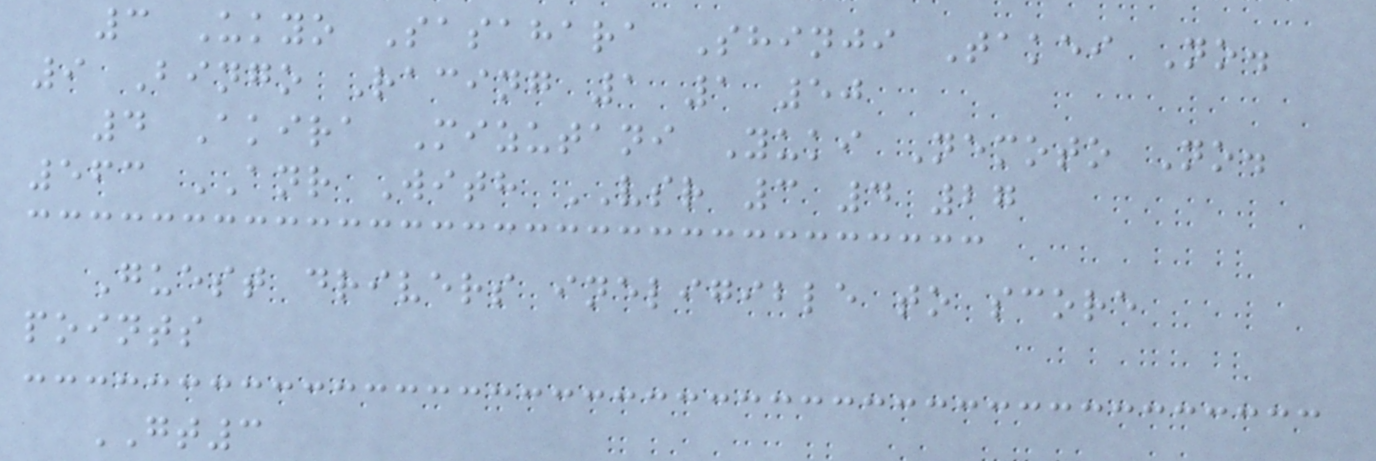3 Ukyo Sasahara Shinji Takei No.
9 Bingo Racing 1 1 50
4 Akira Mizutani Yuki Nemoto No.
563 ANR With VSR 3 4 27
Guest drivers ineligible to score
points
GT3
